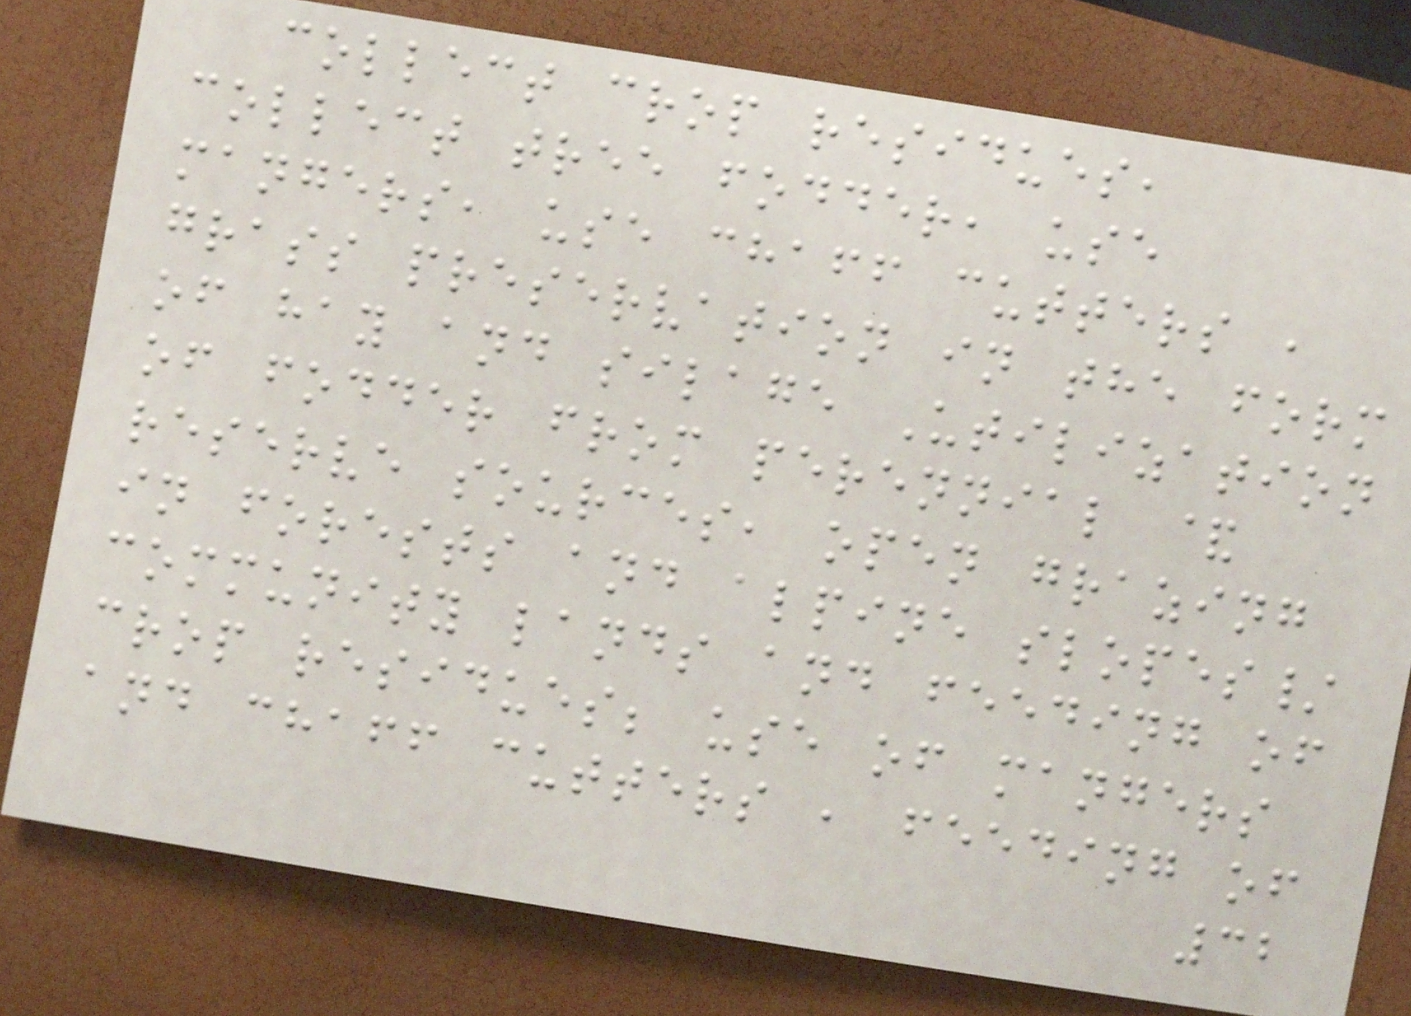collect crop residues,
collect tree fodder, use
mangers, use chaff cutters ,
grass preservation in the form
of hay and silage Utilization
of fodder from perennial &
reserve sources, open grazing
in forests and alpine slopes/
community lands and feeding of
crop residues; use of mangers
and chaff cutters , feeding of
32
